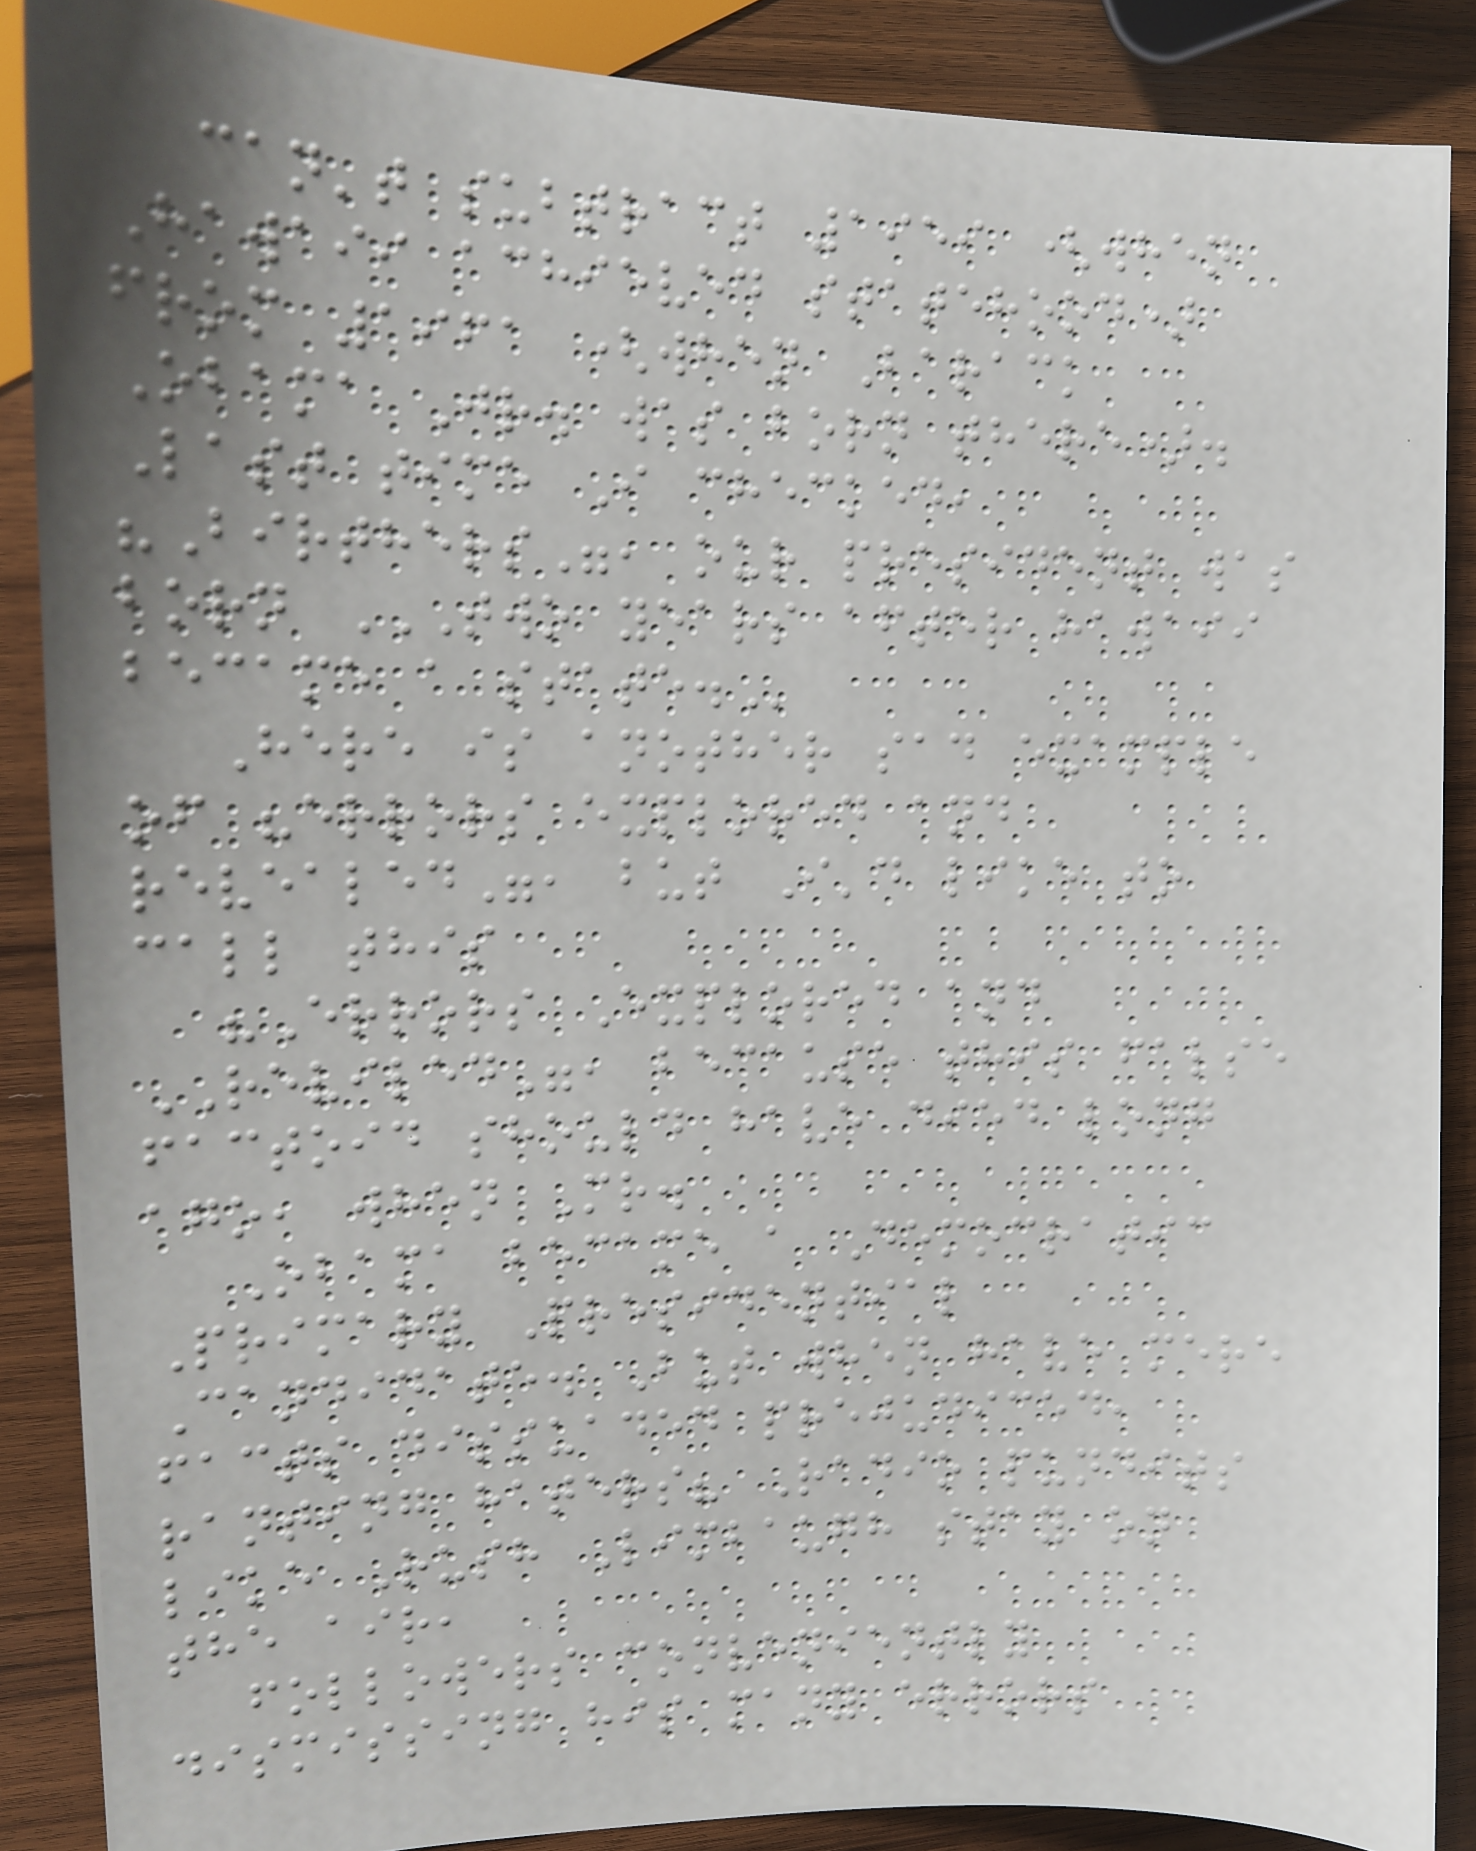can't subtract 1959 (when
Hawaii achieved statehood)
from 1961 (when Barack
Obama Jr. was born there).
Last time I checked,
"Birthers", our president was
born TWO YEARS AFTER HAWAII
BECAME A STATE.
Here is another sad example
of "errors explored and
revealed", but I'd like to
call this
"Errors Explored and
REVILED", because this false
factoid should have died long
ago, when Mr.
Obama became a Democratic
Primary Presidential
Candidate. But when have mere
facts dissuaded prejudiced,
ranting haters? Radio pundits
like Rush Limbaugh stay on
the air,
followers conveniently
dismissing his many errors
